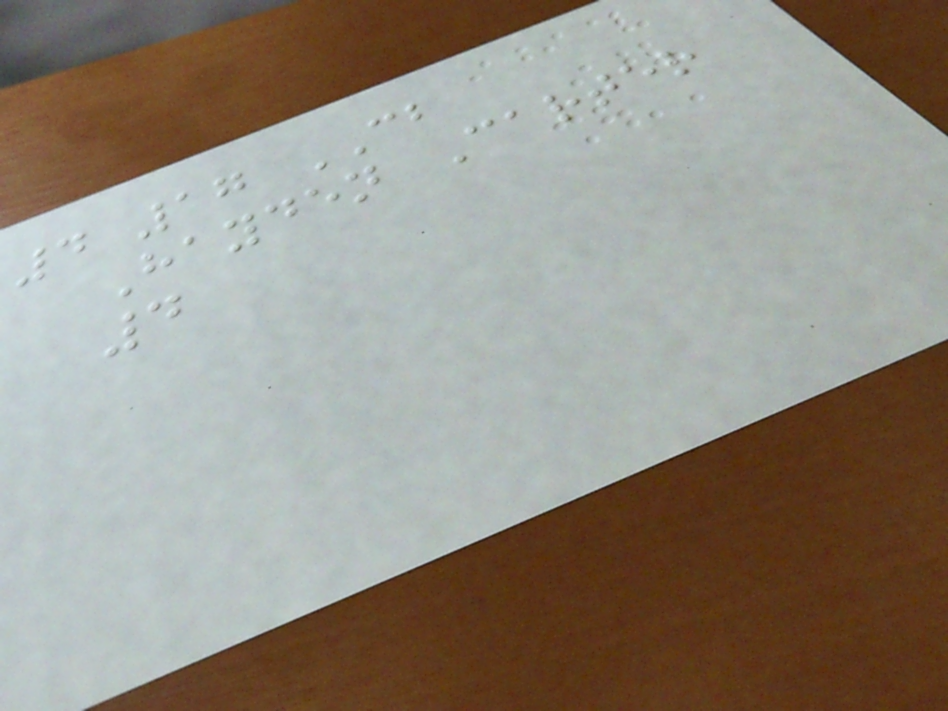4 17 CB
Hayden Carter
4
